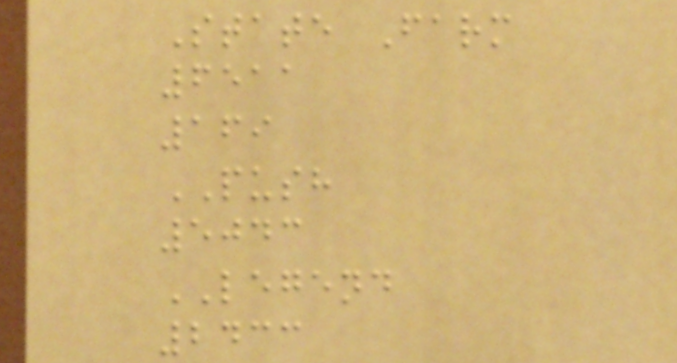State Farm
6511
169
PUSH
5043
LEGEND
2433
